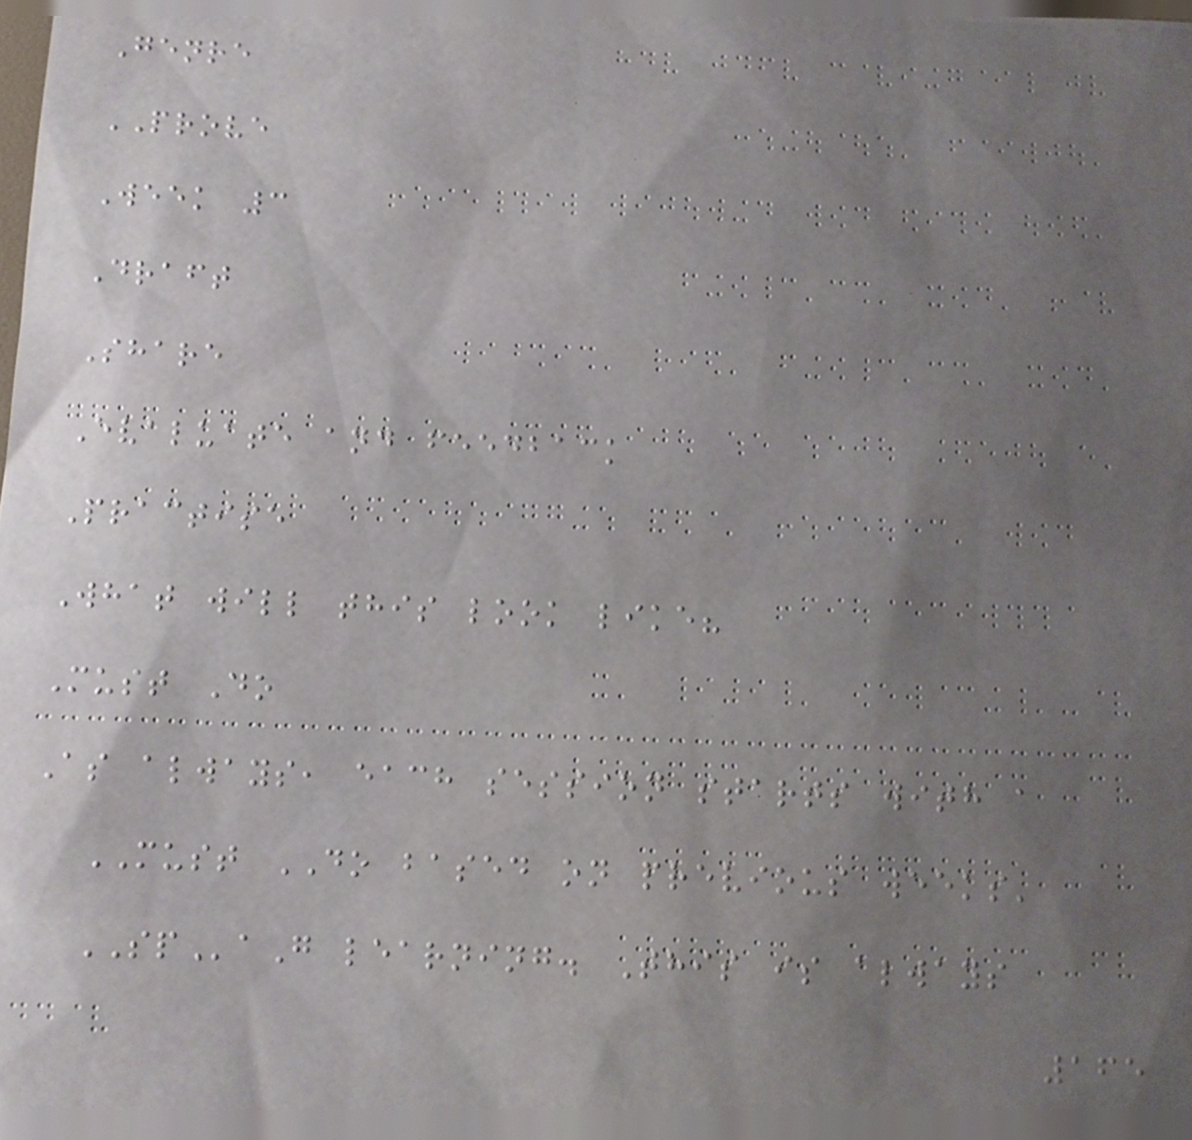Genre
PROVE
Week 3
Draft
Share
Evaluate and feedback
Practise
What will this look like?
Must Do
As always, each session starts with a
MUST DO based on previous weeks'
SPaG learning. This is always
165
